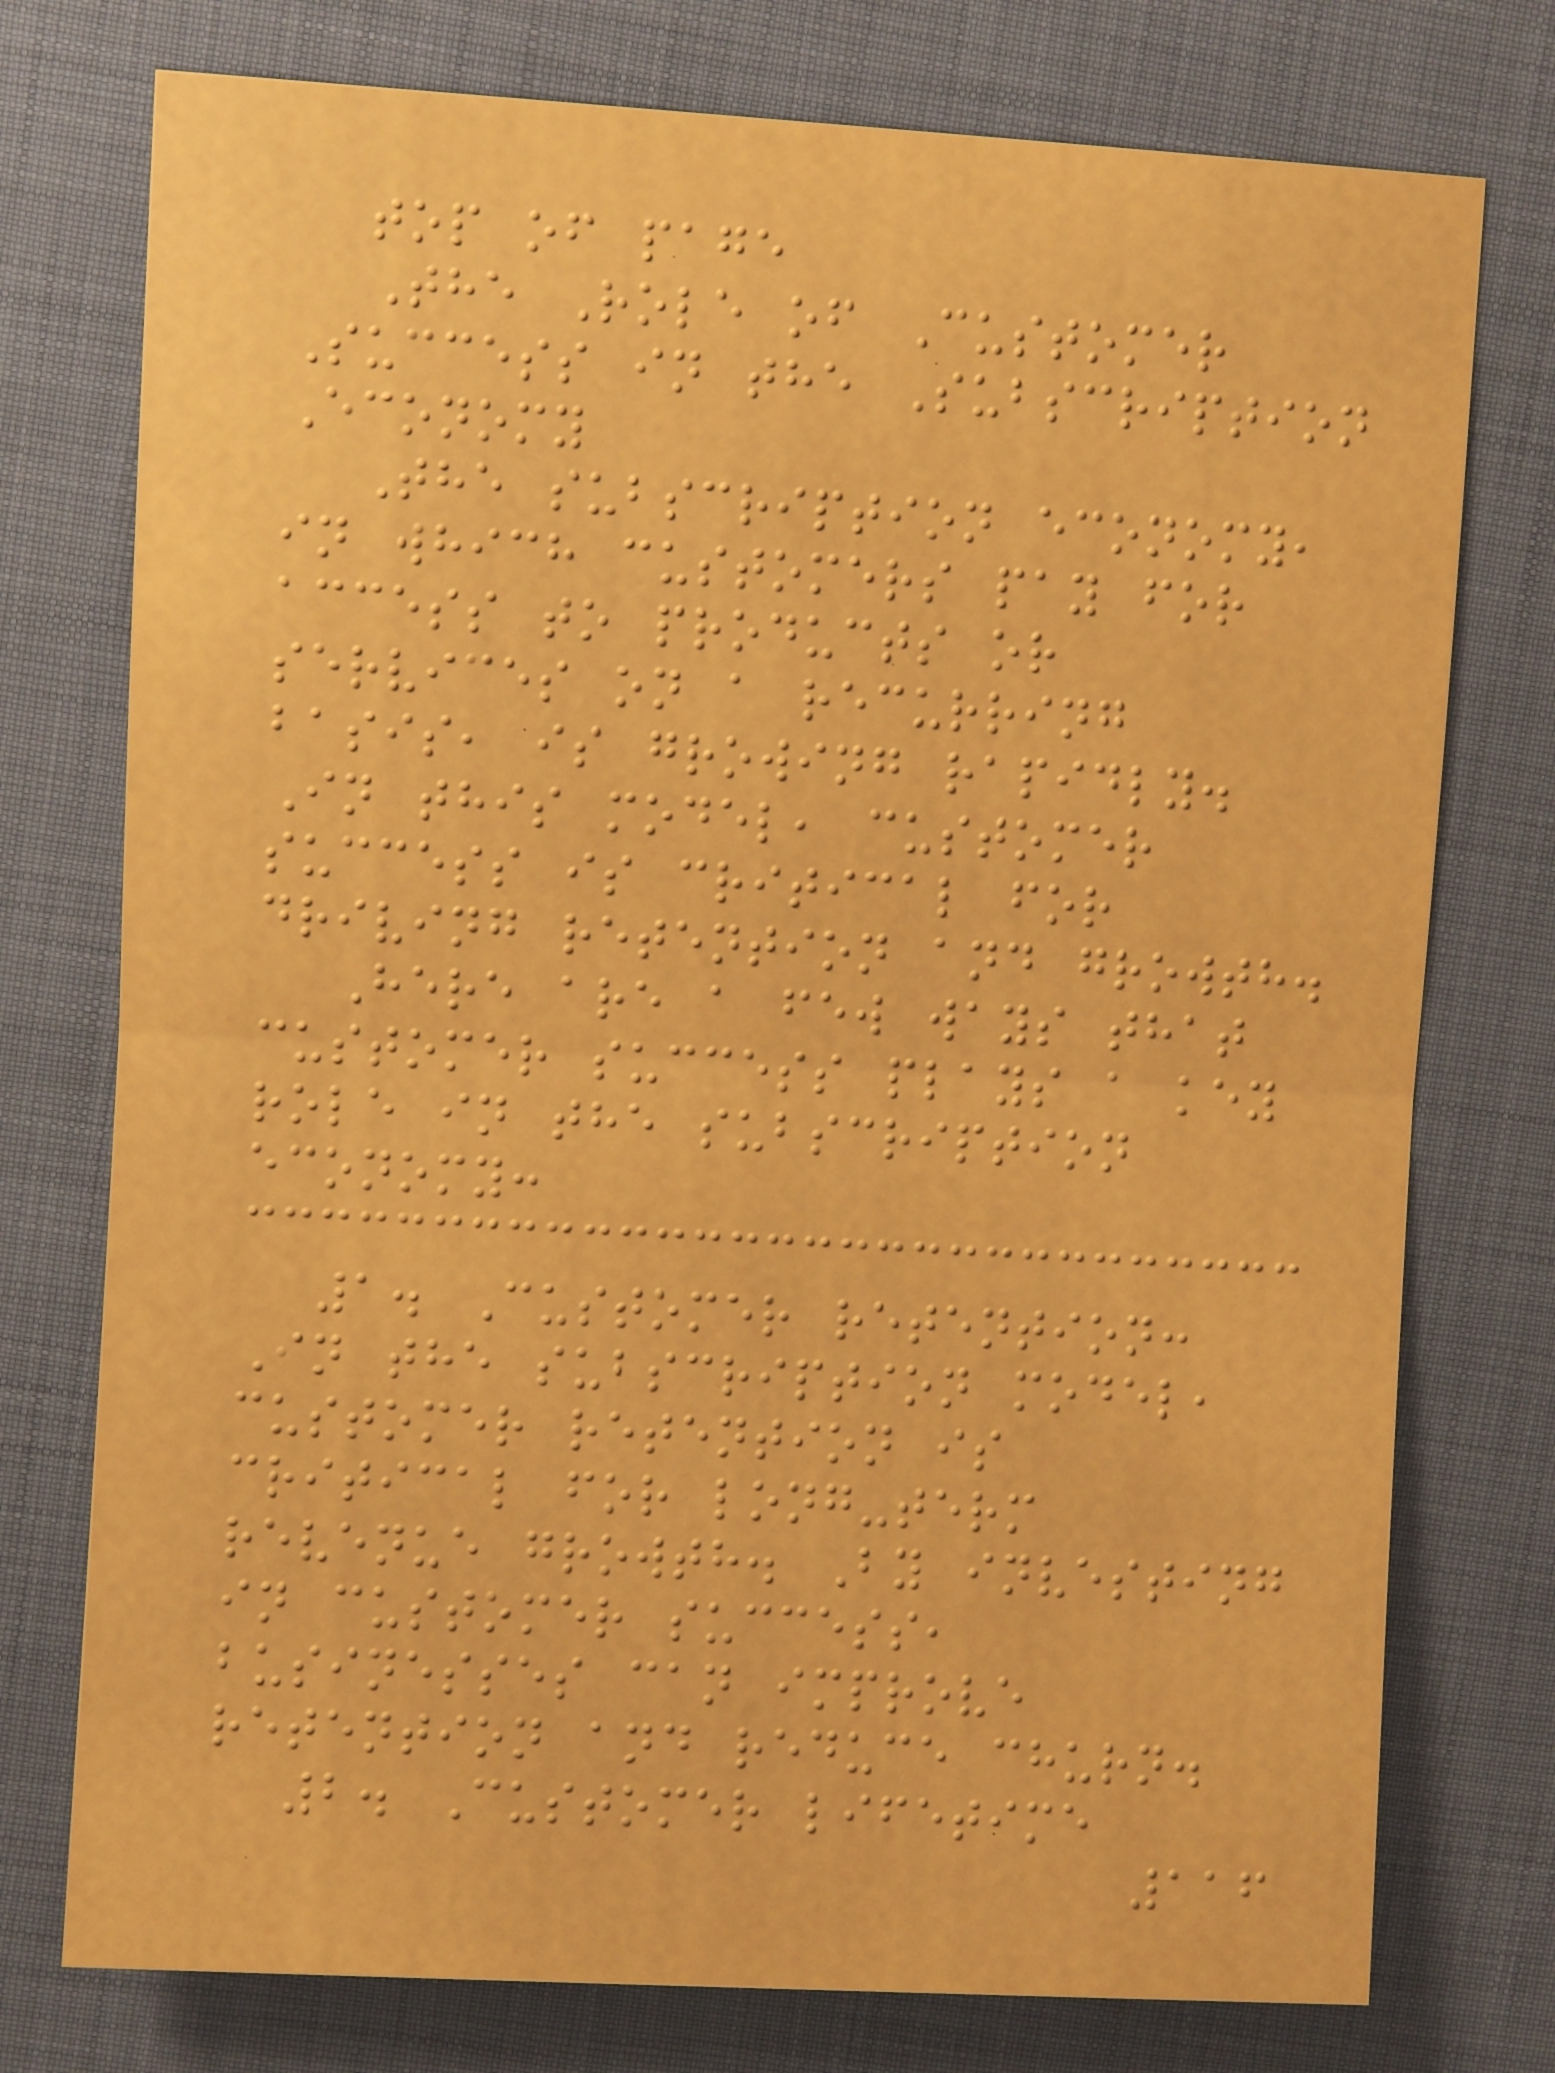top of page
The Role of Customer
Success in the Subscription
Economy
The subscription economy,
in which customers pay for
access to products or
services on a recurring
basis, is growing rapidly.
In this model, customer
success is critical for
driving retention and growth.
Here are a few ways that
customer success plays a key
role in the subscription
economy:
1. Customer retention:
In the subscription model,
customer retention is
critical for long-term
revenue growth. By investing
in customer success,
businesses can improve
retention and reduce churn.
2. Customer lifetime
116
